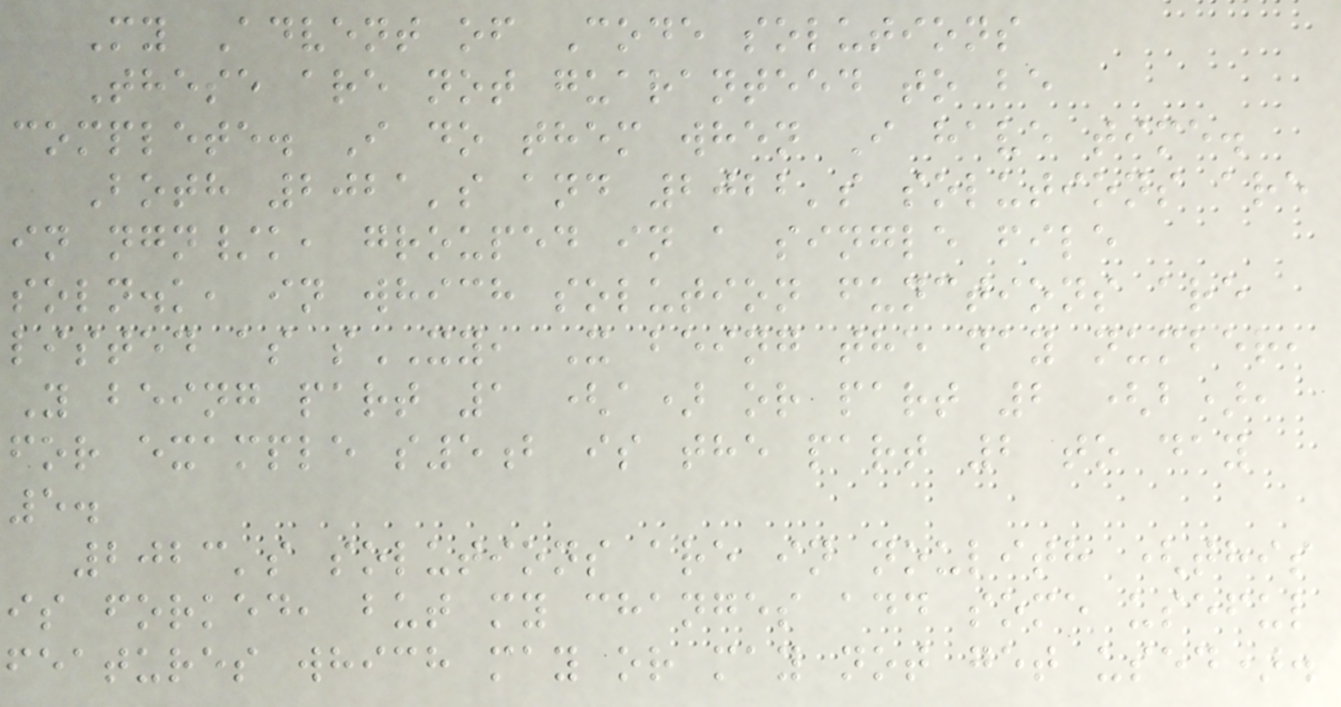My Advent of Code solutions
These are not guaranteed to be
complete. I do them when I have time.
Both 2021's and 2022's solutions are
in ngn/k, grouped in a single file
soln.k, in which solution functions are
listed as sXY, X being the day number,
Y being part 1 (a) or part 2 (b),
for example s5b is the part 2 to day
5.
2023's solutions are in noulith (this
is forked, but my changes add some useful
features which may or may not get used).
